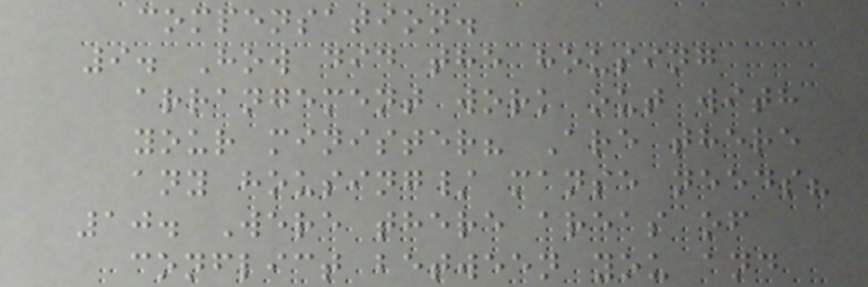compensation.
9. How did the housing
arrangement work out with
your minister? Are there
any housing/ manse needs?
10. Were there areas of
conflict between you and
